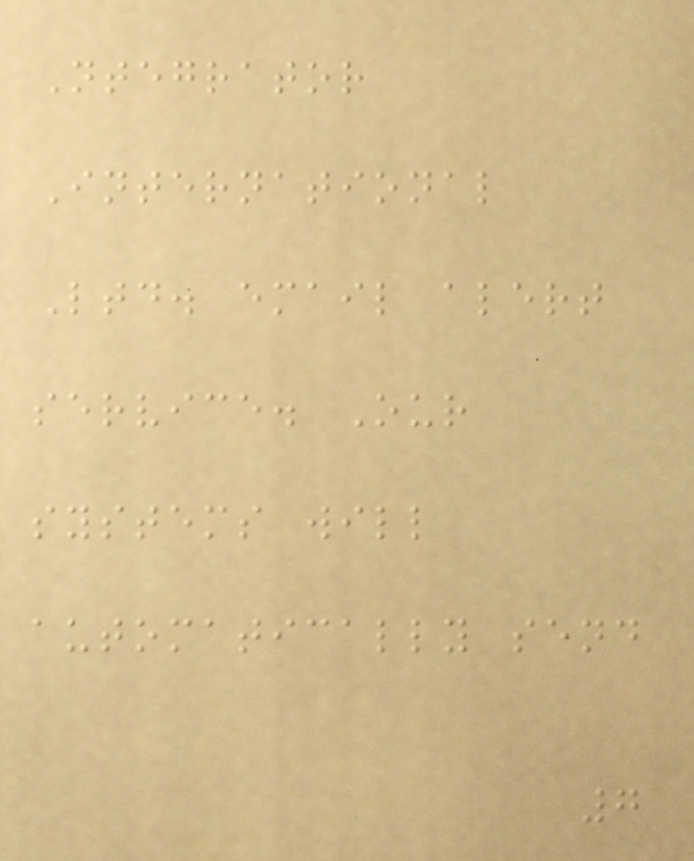Ntegrator
International
Ltd. email alert
service. Our
systems will
automatically send
7
